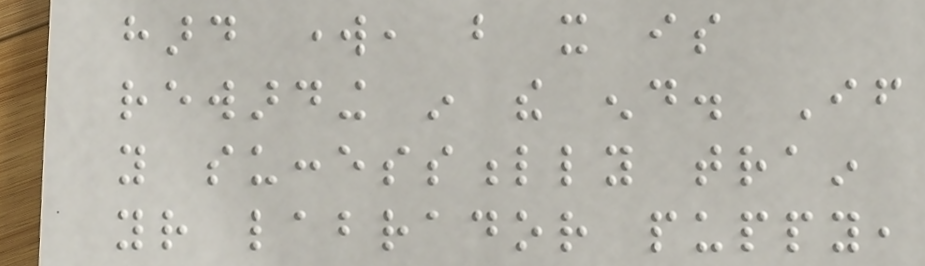hard work, but it is
rewarding in the end. If
you successfully train
your labrador puppy,
